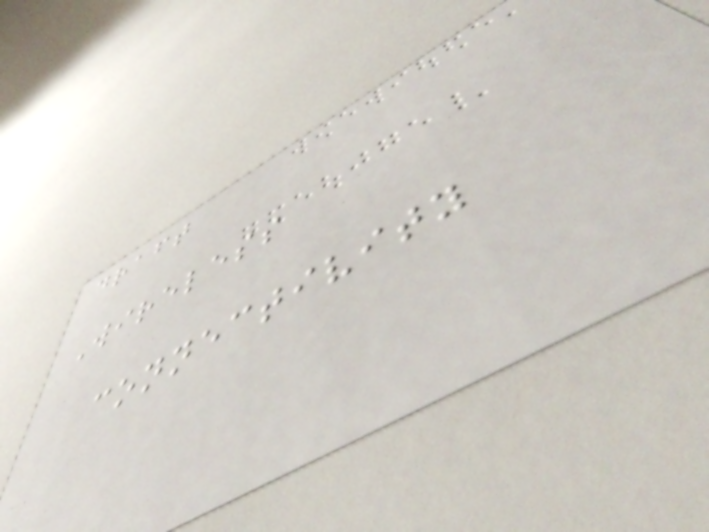draft
Wireless
connectivity
